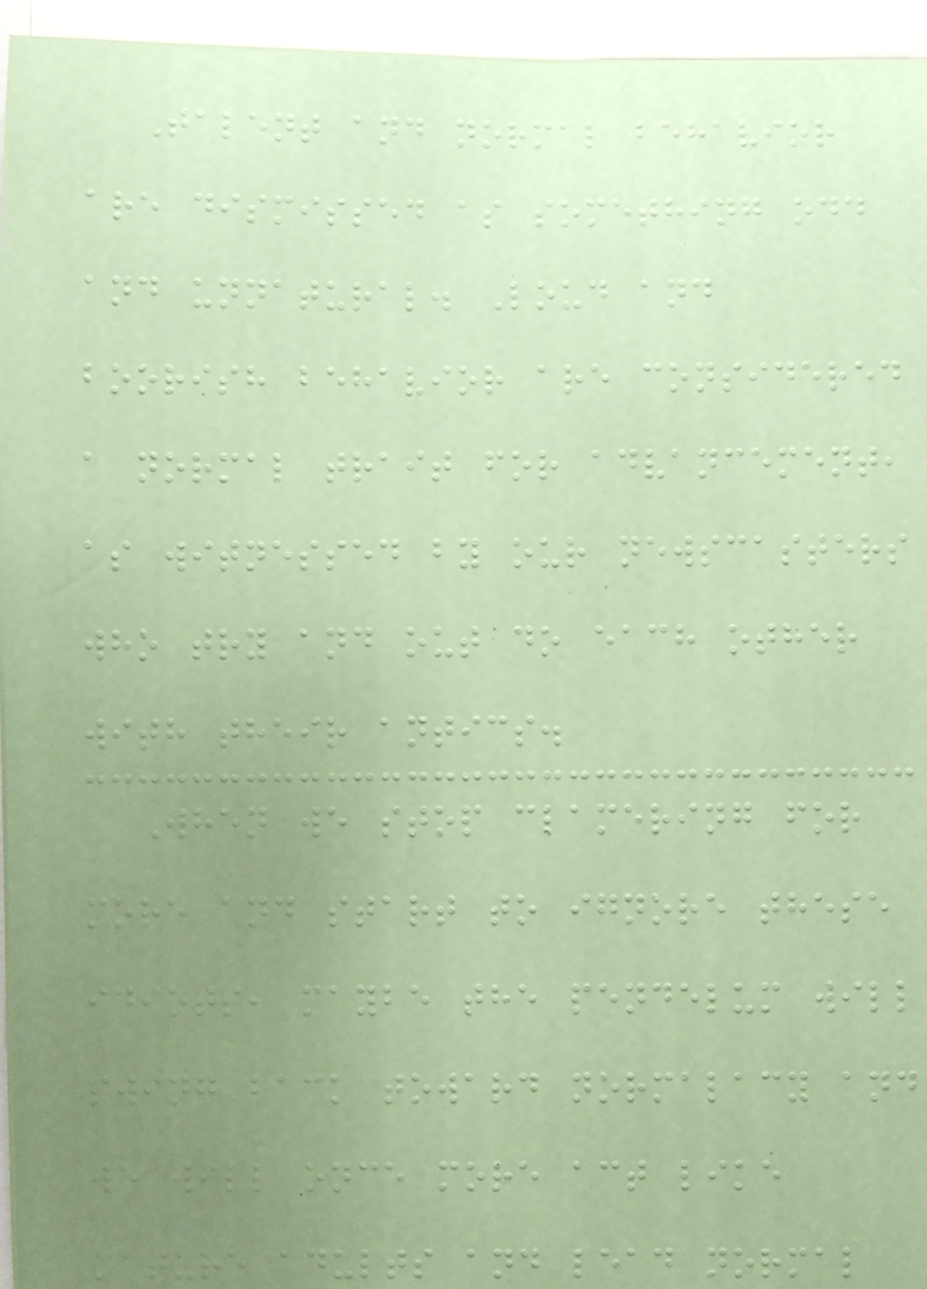Talent and normal behavior
are dismissed as something odd
and unnatural. Loud and
boorish behavior are considered
a normal trait for advancement,
as witnessed by our newscasters
who try and out do each other
with their antics.
When we stop clamering for
more and start to ignore these
idiots, maybe the pendelum will
swing back toward normalacy and
we will once more act like
mature adults and lead normal
